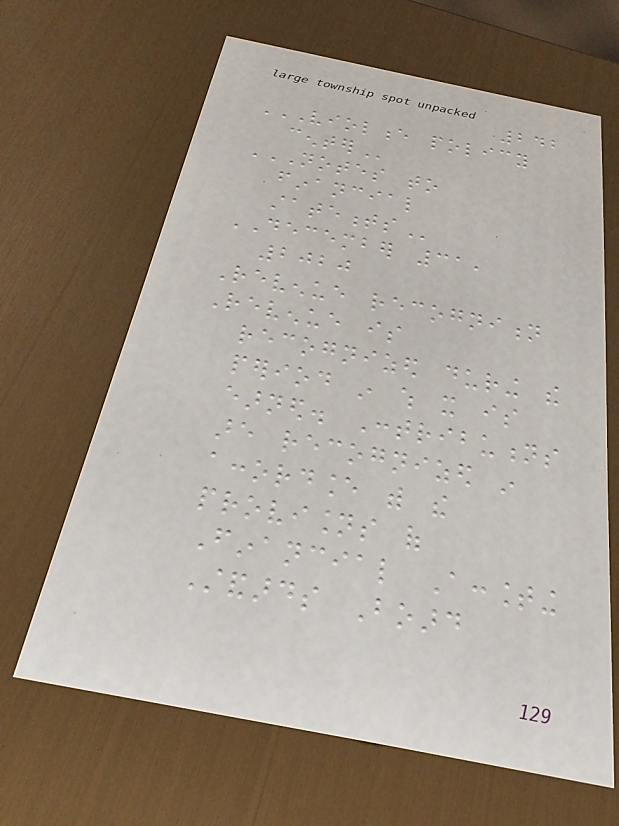242
VIOLENCE POLICY
CENTER
NOTES TO
FINANCIAL
STATEMENTS
DECEMBER 31,
2020
Revenue recognition
Revenue is
recognized during the
period in which it is
earned. Contributions
are recognized in
accordance with the
provisions of
Financial Accounting
Standards Board
